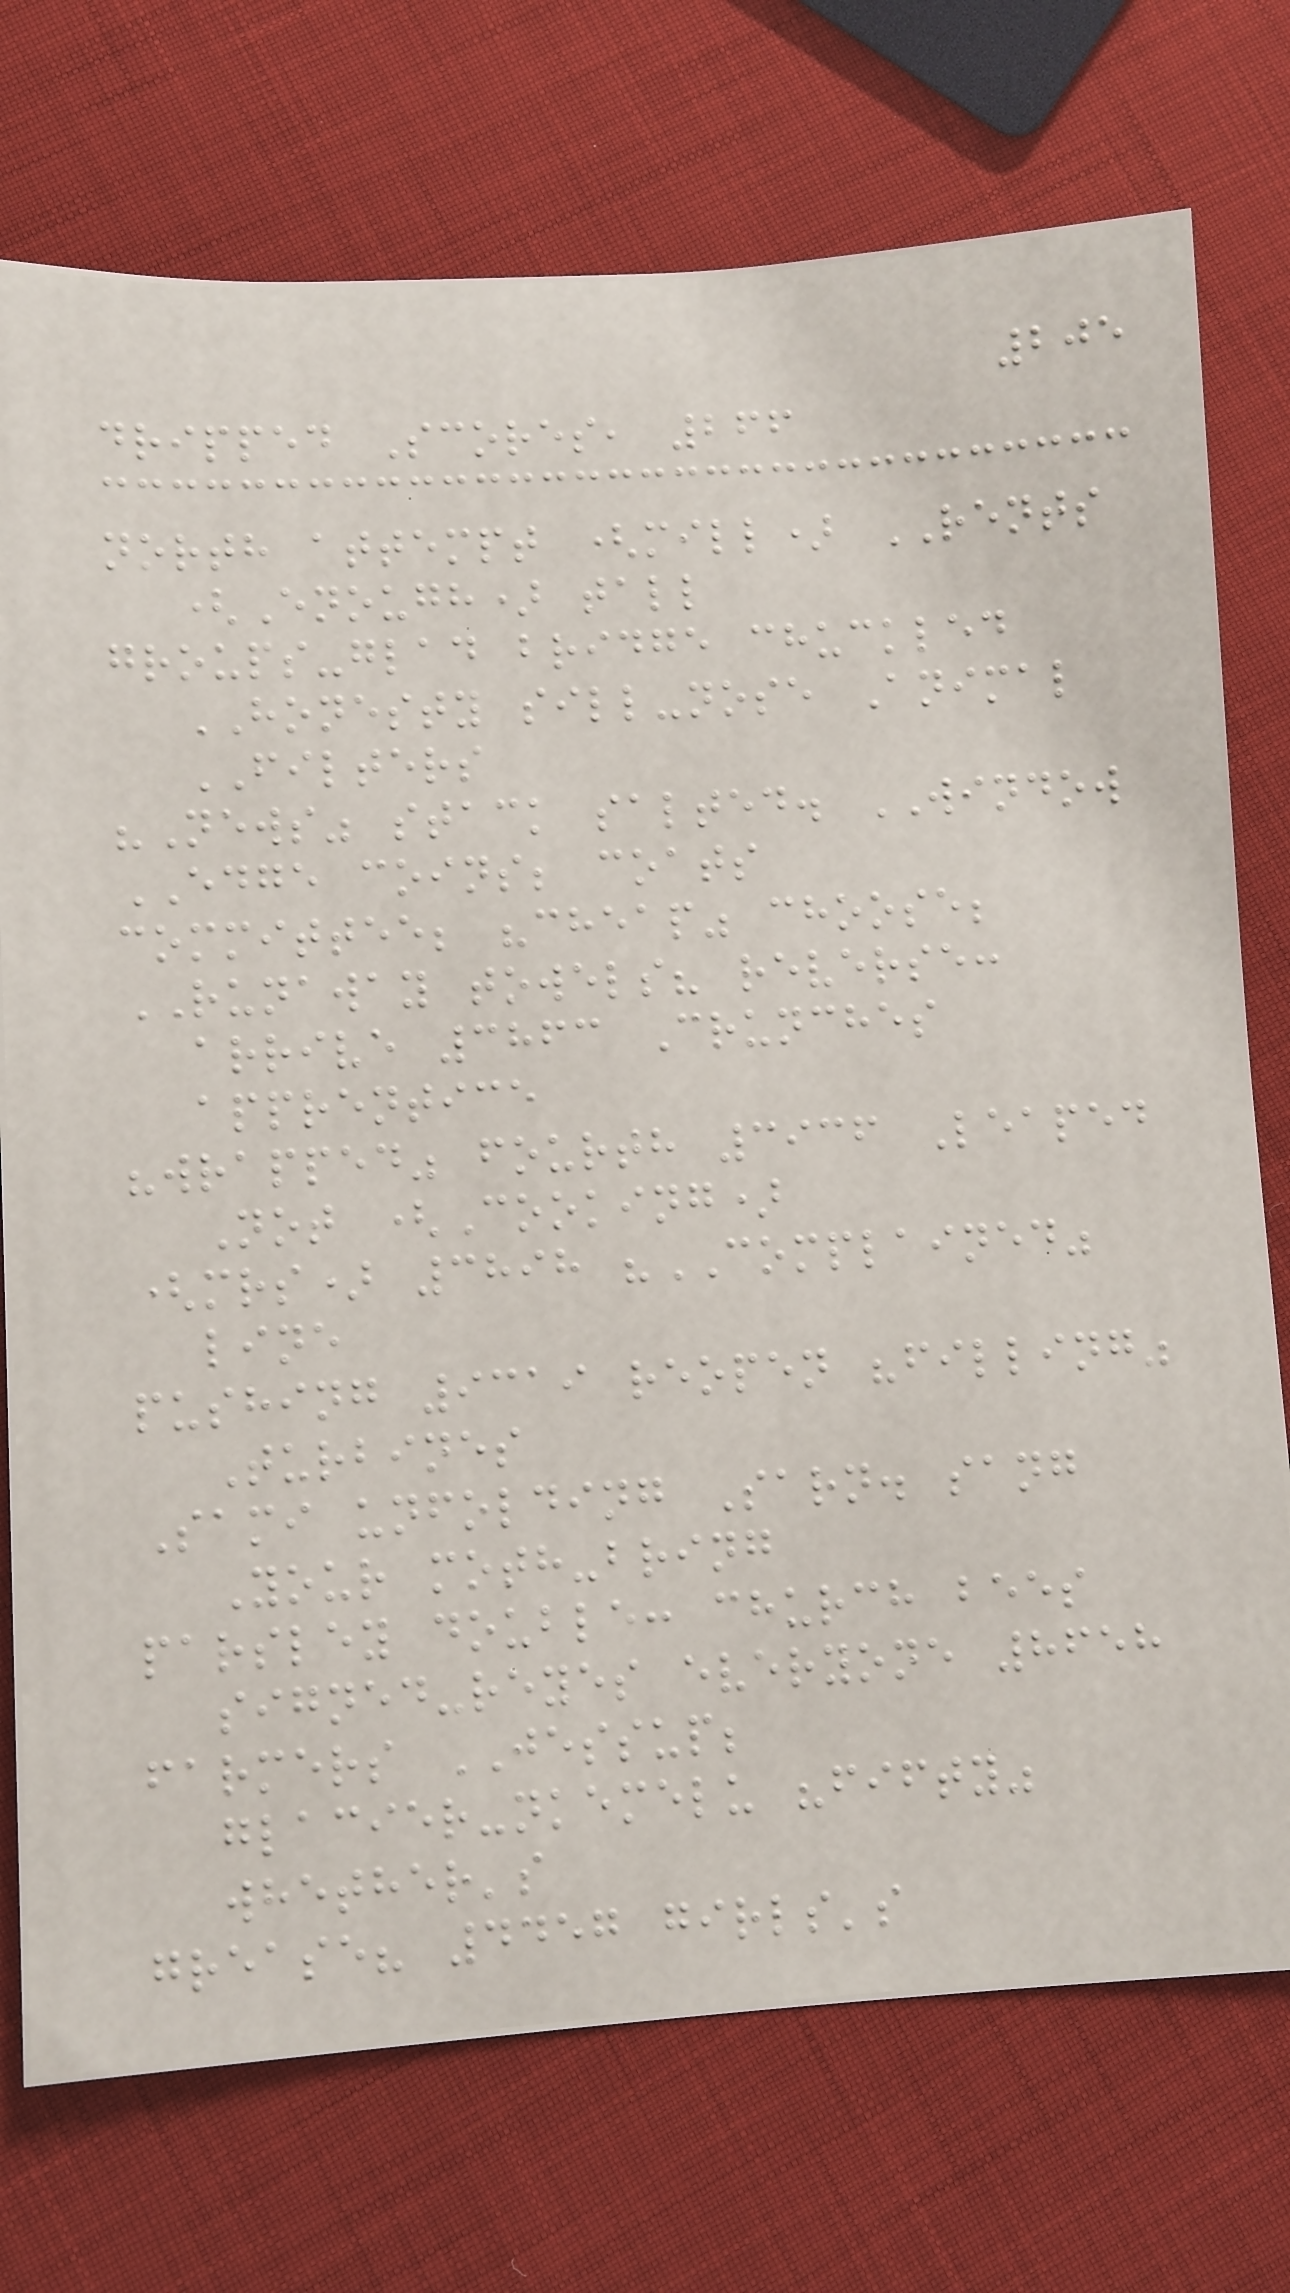205
dripped Scores, 266
north attempt (mill) RENTS
(Enough) tall
groups-glad bridge chuckled
HONESTY sill-nose Animal
FILTERS
"News" stack salted. WINDOW
EDGE coins; coats
committee; "cheap" choose;
RUNAWAY towels? reverse:
arrive 3863 Crunches
apprentice
"wrapped" fourth 3936 Leaped
Not (Cooking)
(mrs) 3898 "COMPLAINED"
line
pushing 9319 reopen "filling"
Turbines
Sami unfolding Sarn. sang
Your moth-bring
parsley double: church bees
signed-reyes everyone 8658
farmers JESSUP;
glacier-nkemelu "fifty"
whether's
grease? 4457 girls's
